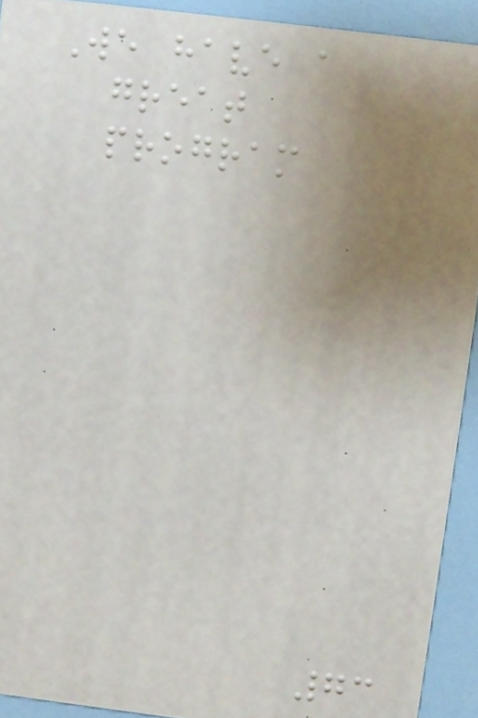We have a
great
program
73
